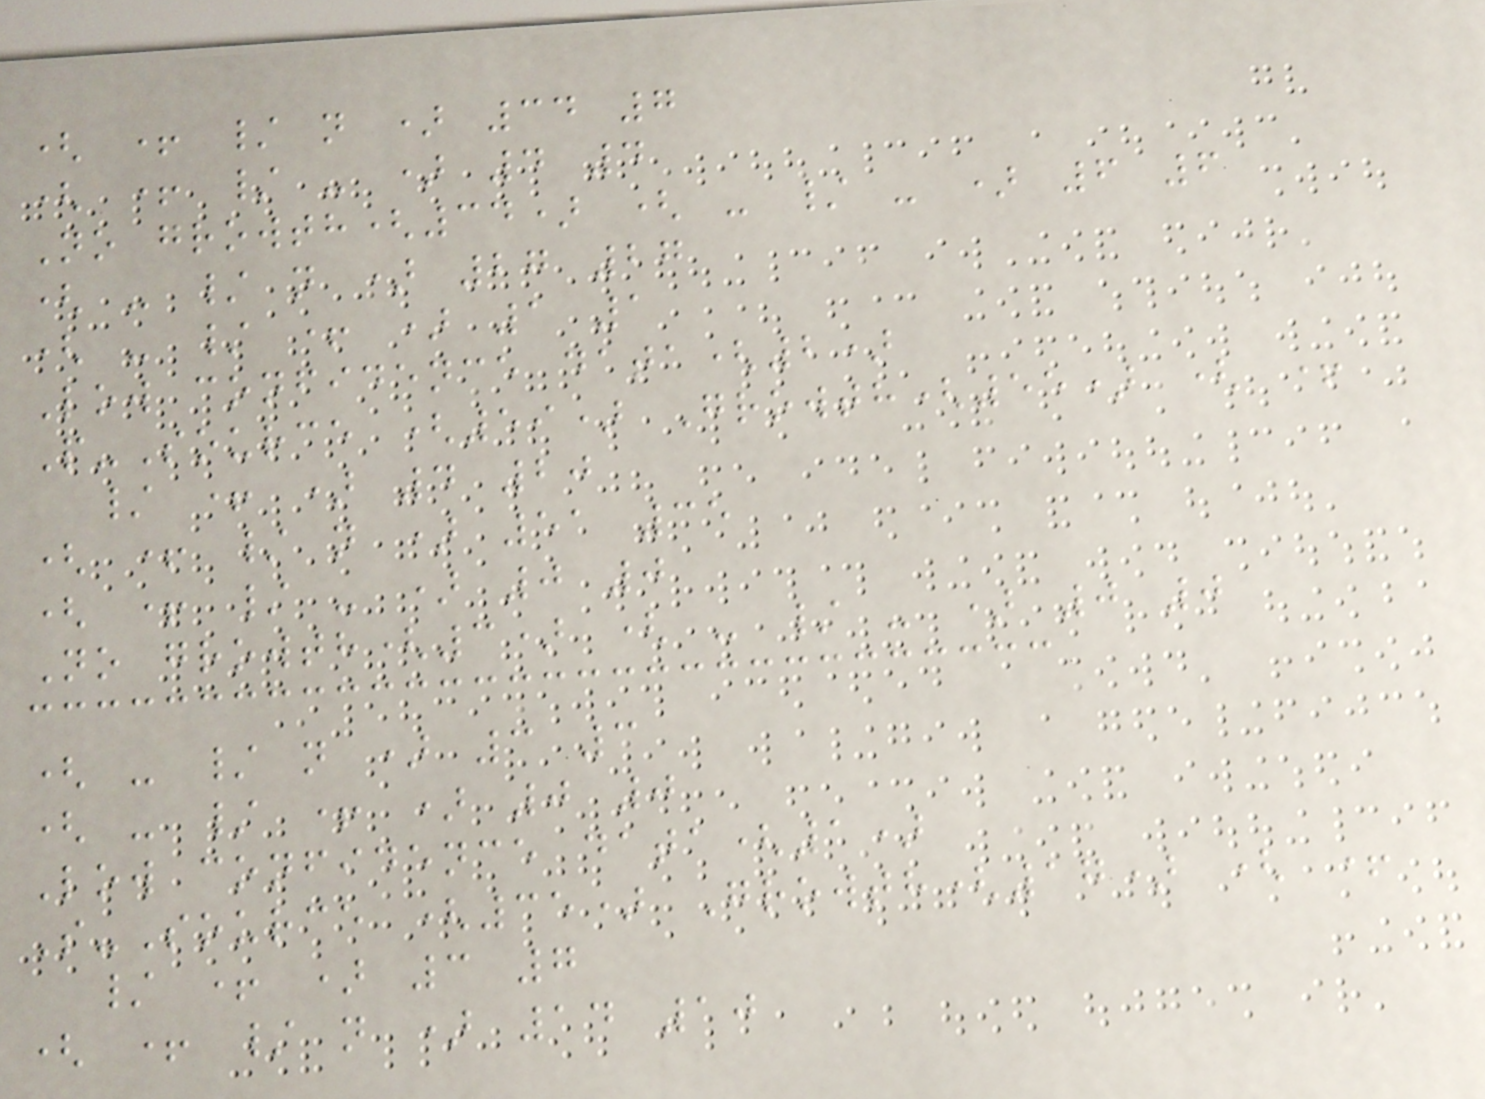( + / n ) 34 7
( + / - ) 4 4
No growth(34) ( - / - ) 6 6
( - / n ) 27 27
( - / + ) 1 1
Low confidence data(2)
P-Source (59) Growth(55) ( +
/ + ) 4 20
( + / n ) 51 35
( + / - ) 0 0
No growth(3) ( - / - ) 0 0
( - / n ) 3 3
( - / + ) 0 0
Low confidence data(1)
S-Source (35) Growth(17) ( +
/ + ) 3 7
( + / n ) 14 10
